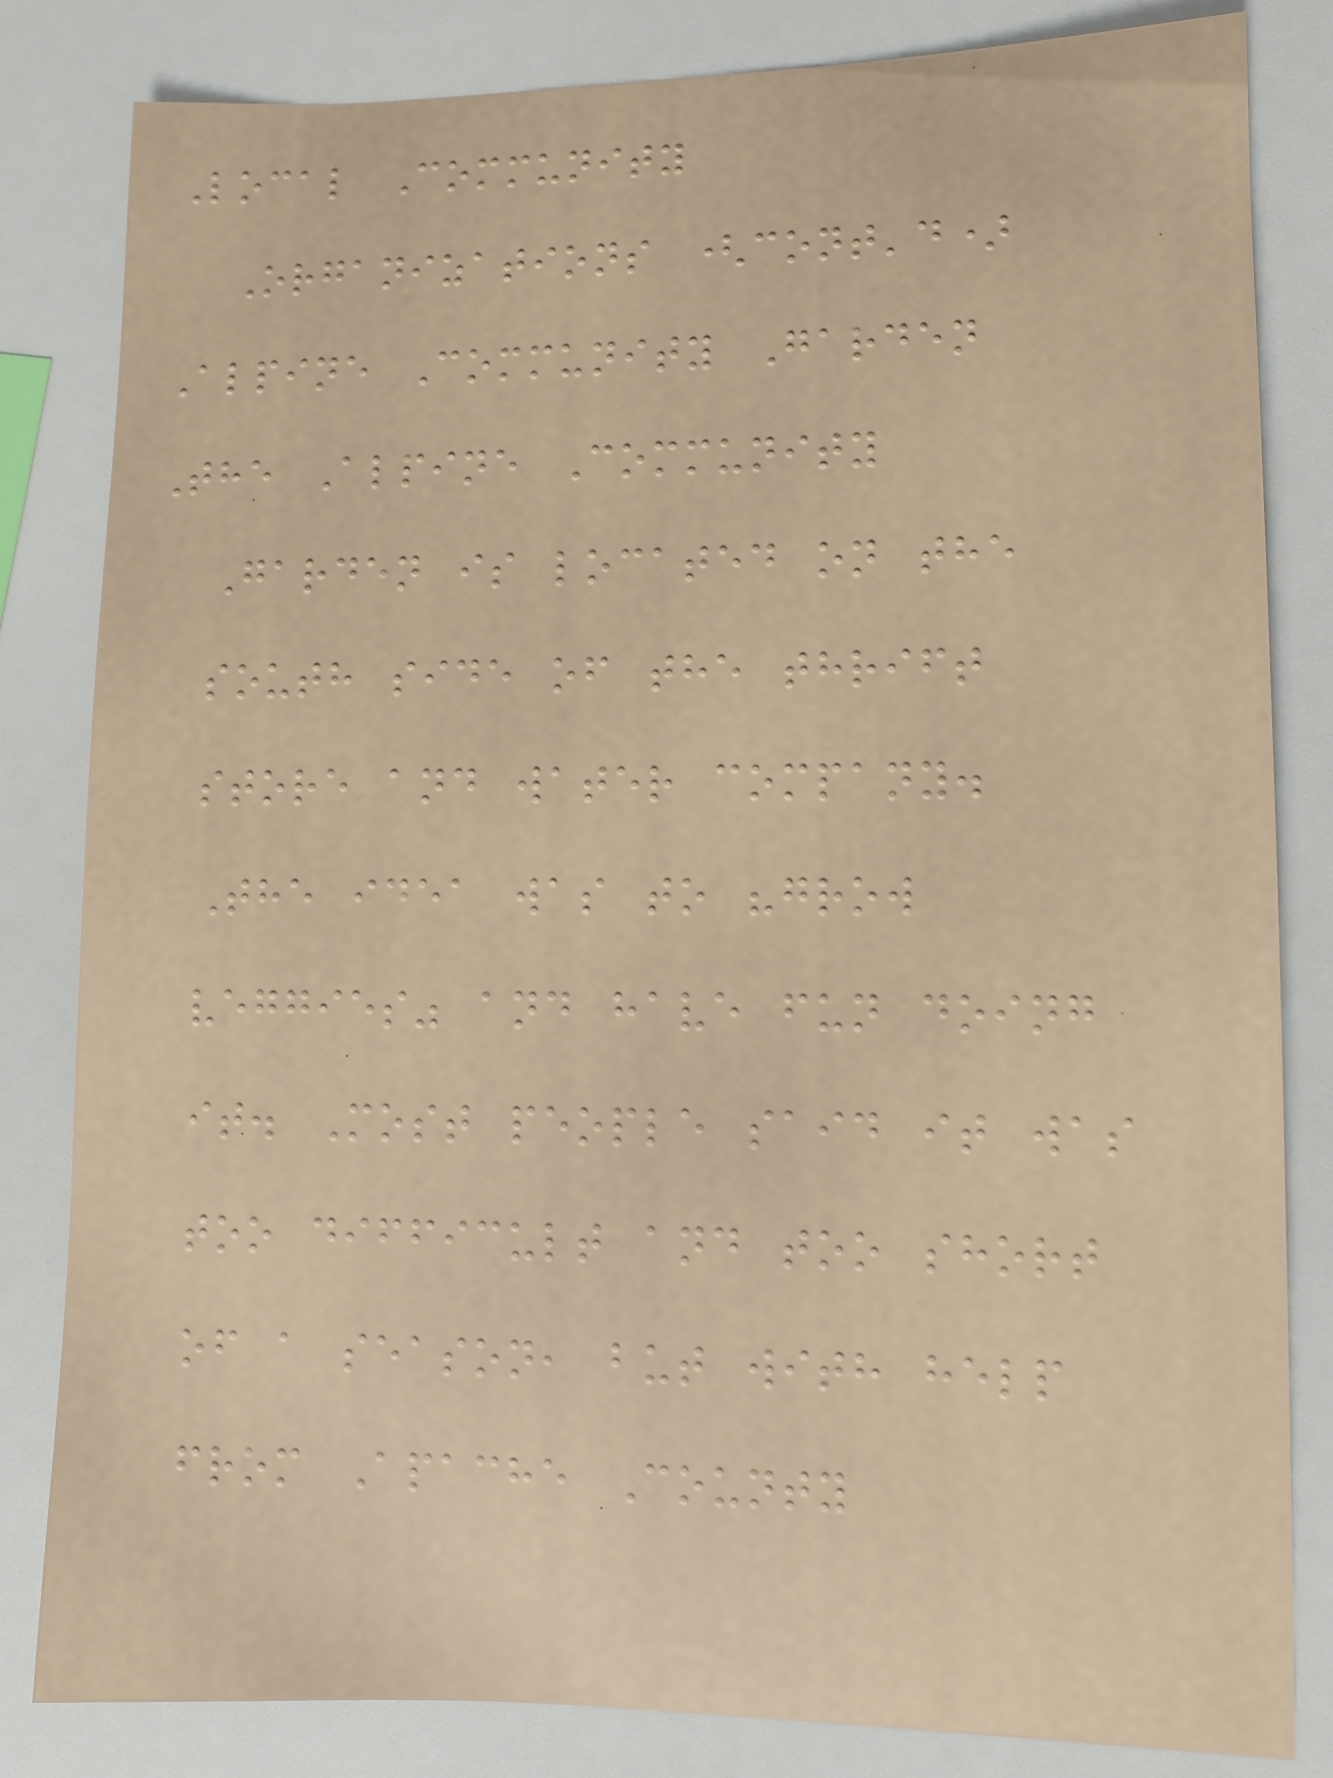Local Community
Organizations (cont'd)
Alpine Community Garden
The Alpine Community
Garden is located on the
south side of the thrift
store and water company.
The idea was to "grow
veggies" and have fun doing
it. Most people said it was
too difficult and too short
of a season, but with help
from Apache County
